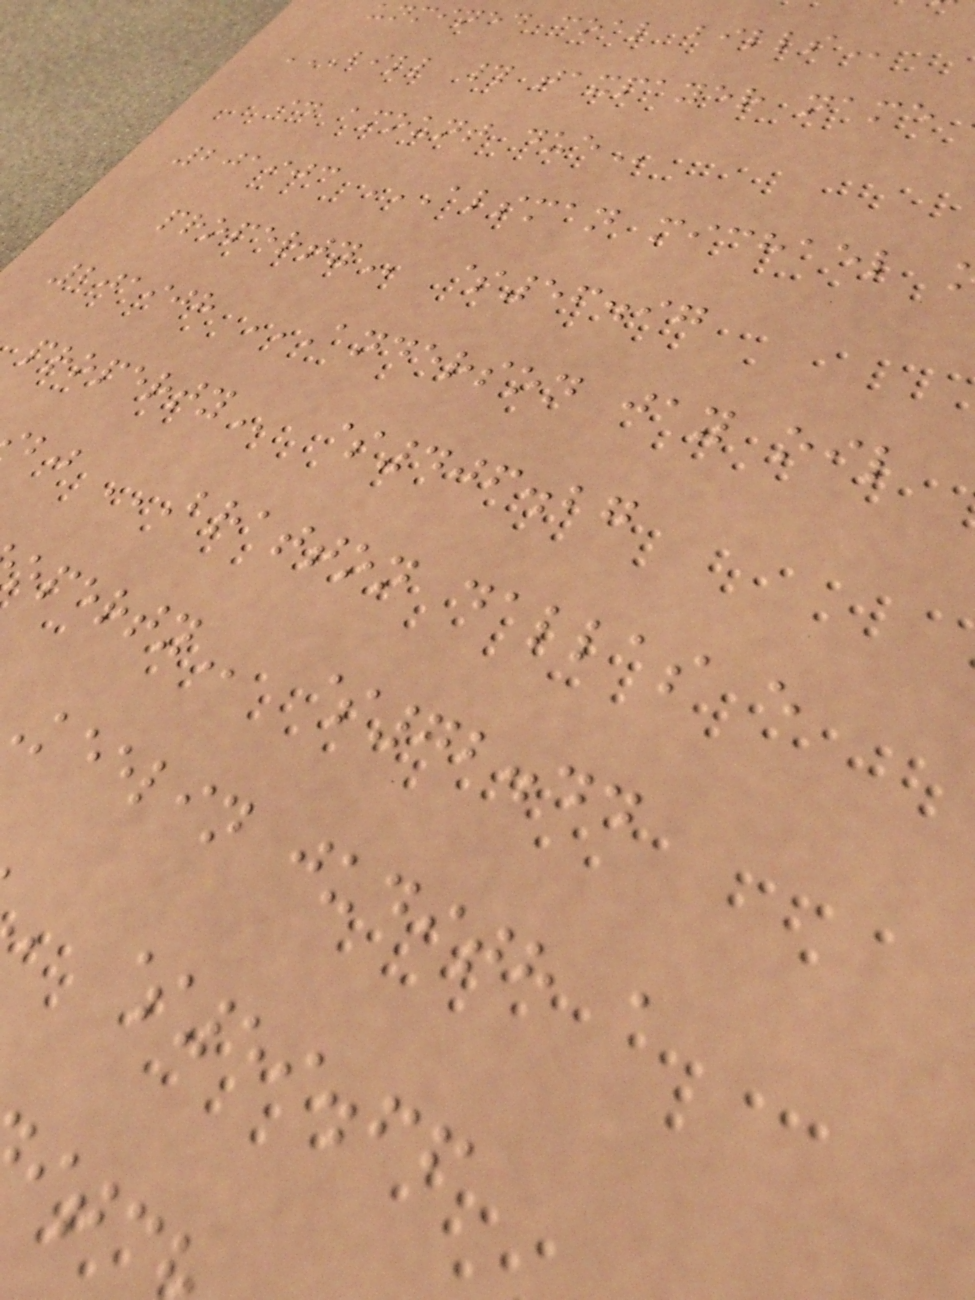unmined coal
id amount
$56.97
201908 ANDERSON JAY OIL
$406.27
$72.44
keelin judith a
$59.66
